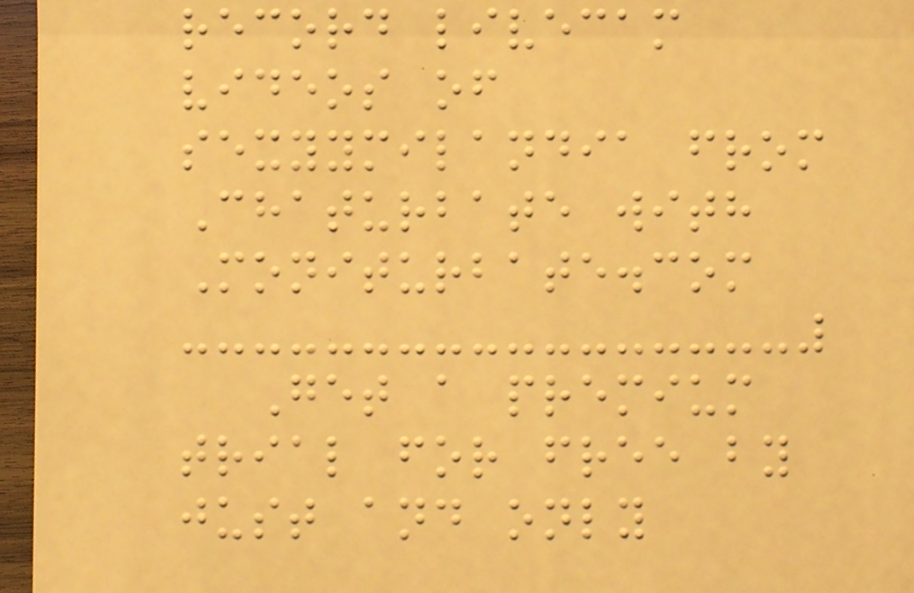record livecam
videos of
sexyymilandia from
Chaturbate with
Moniturbate.com
Get a premium
trial for free by
just and only
